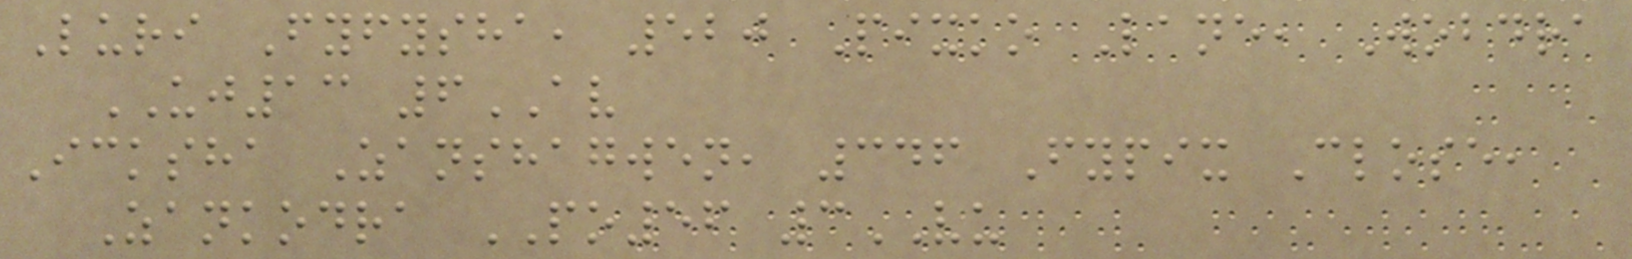Luri Fyfysha, 520 Pixko Lane, Wobdra
UJ13 6AV
Icksha Zanshagwen, 346 Fypix Close,
Zankodra PO56 3VU
